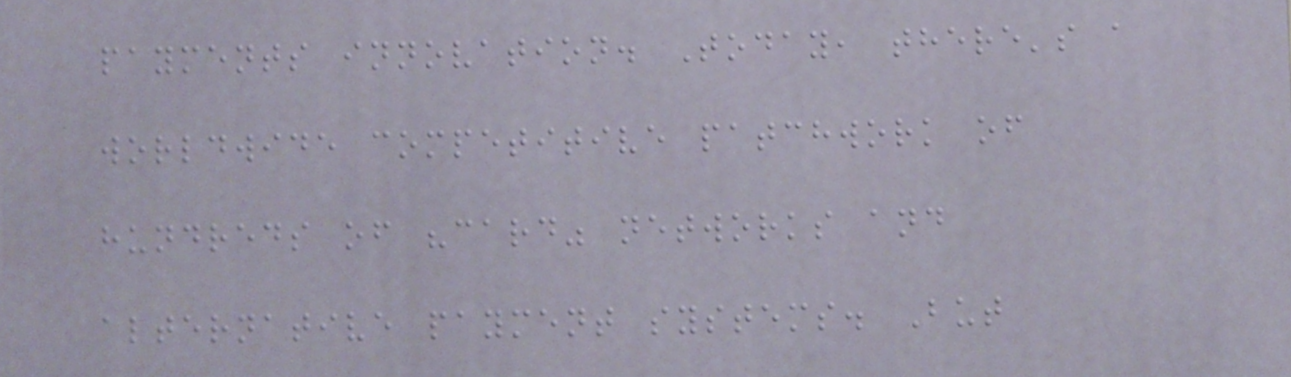payments innovation. Today, there's a
worldwide competitive patchwork of
hundreds of "card" networks and
alternative payment systems. But
